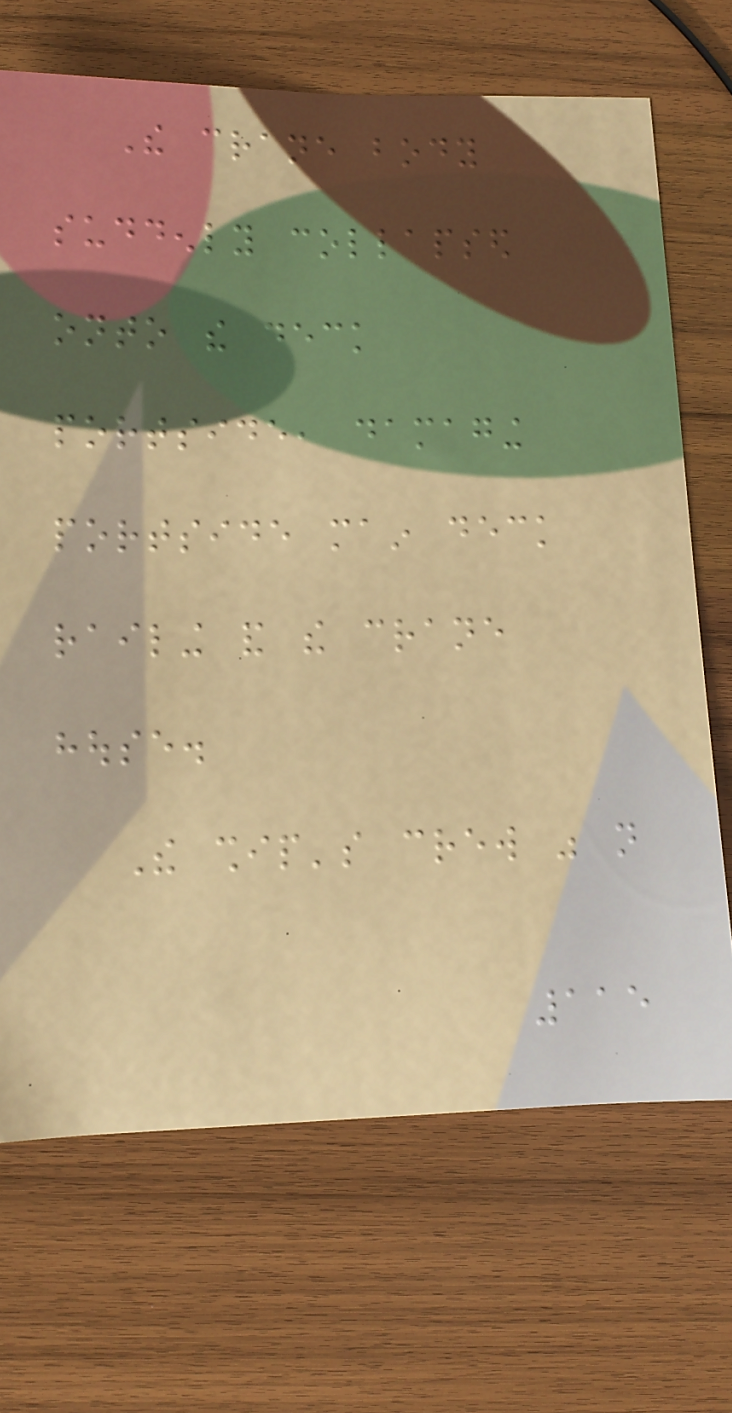The crane body
suddenly collapsed
onto the deck
portside, damaging
portside main deck
railing and the crane
house.
The ship's crew was not
115
